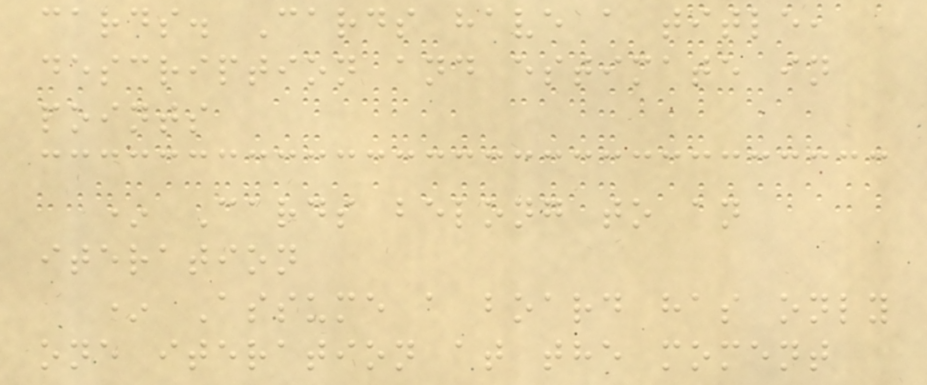cards. Cards have a title,
description and estimate in
points
* Cards belong to an
iteration
* Assume a board has only
one iteration at the moment
